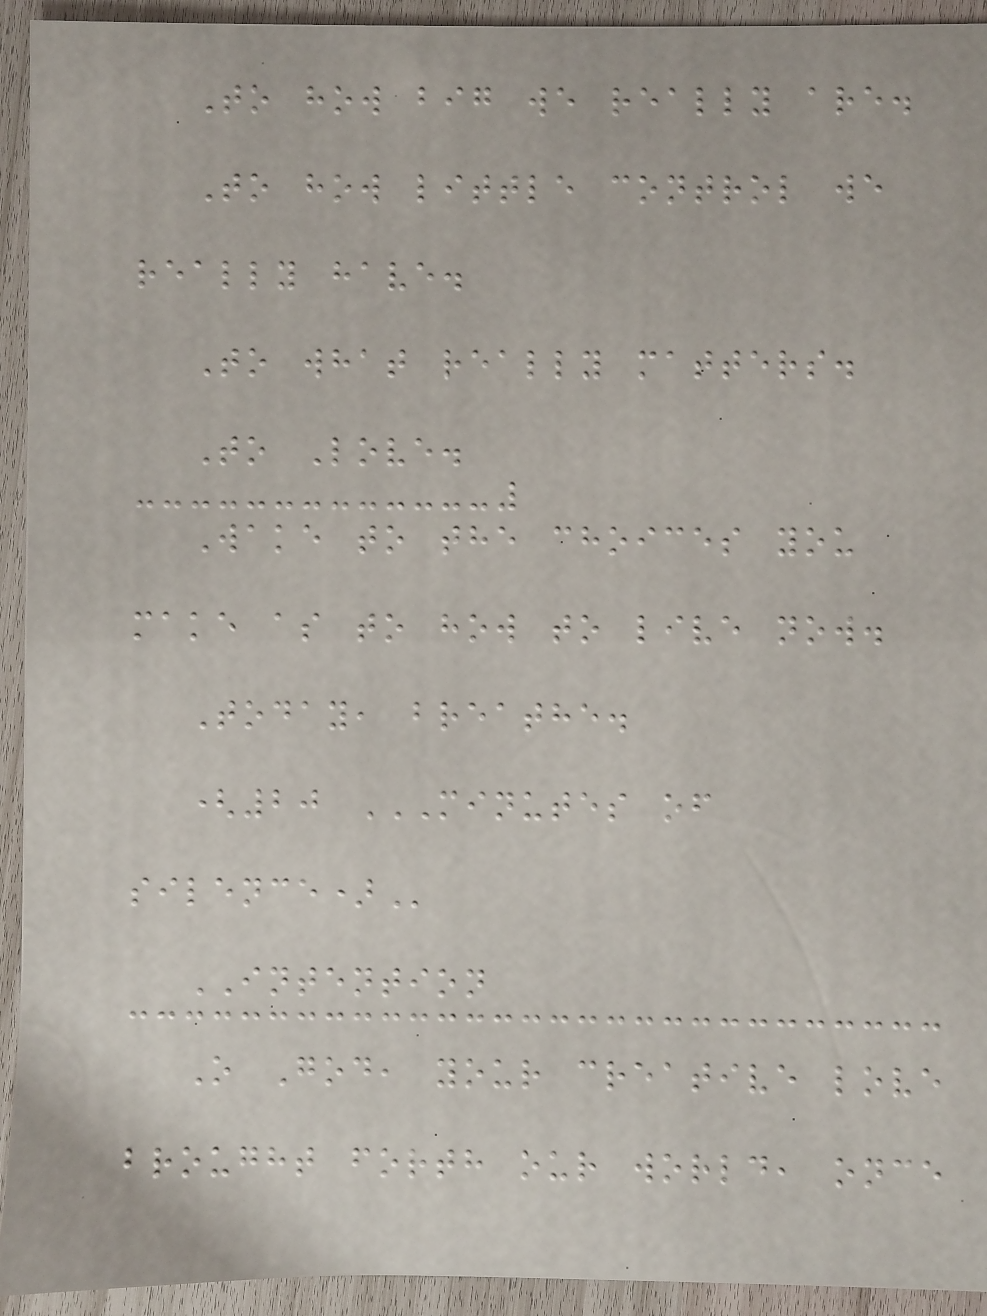To how big we really are.
To how little control we
really have.
To what really matters.
To Love.
Wake to the choices you
make as to how to live now.
Today, breathe.
(20 MINUTES OF
SILENCE)
INTENTION
O God, your creative love
brought forth our world, once
